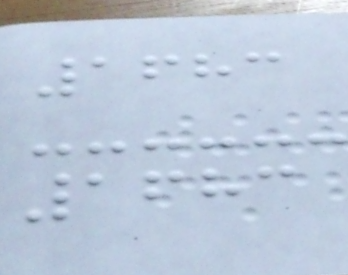1683
1683
